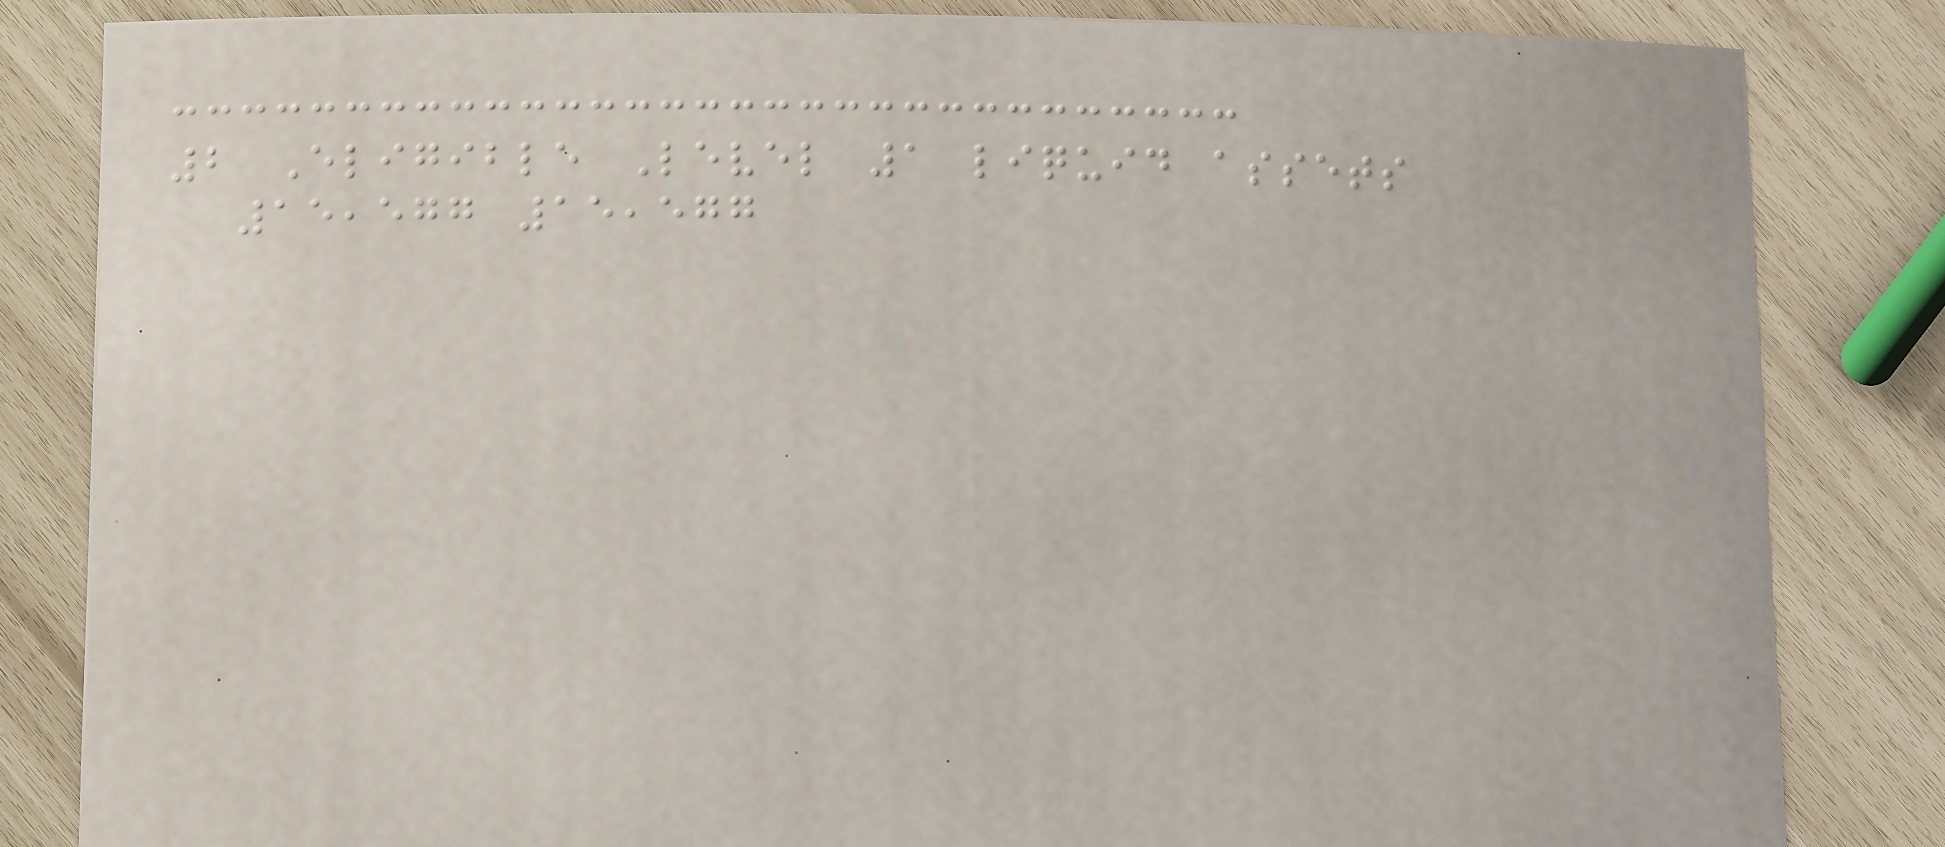2 Eligible Level 1 liquid assets
15,577 15,577
